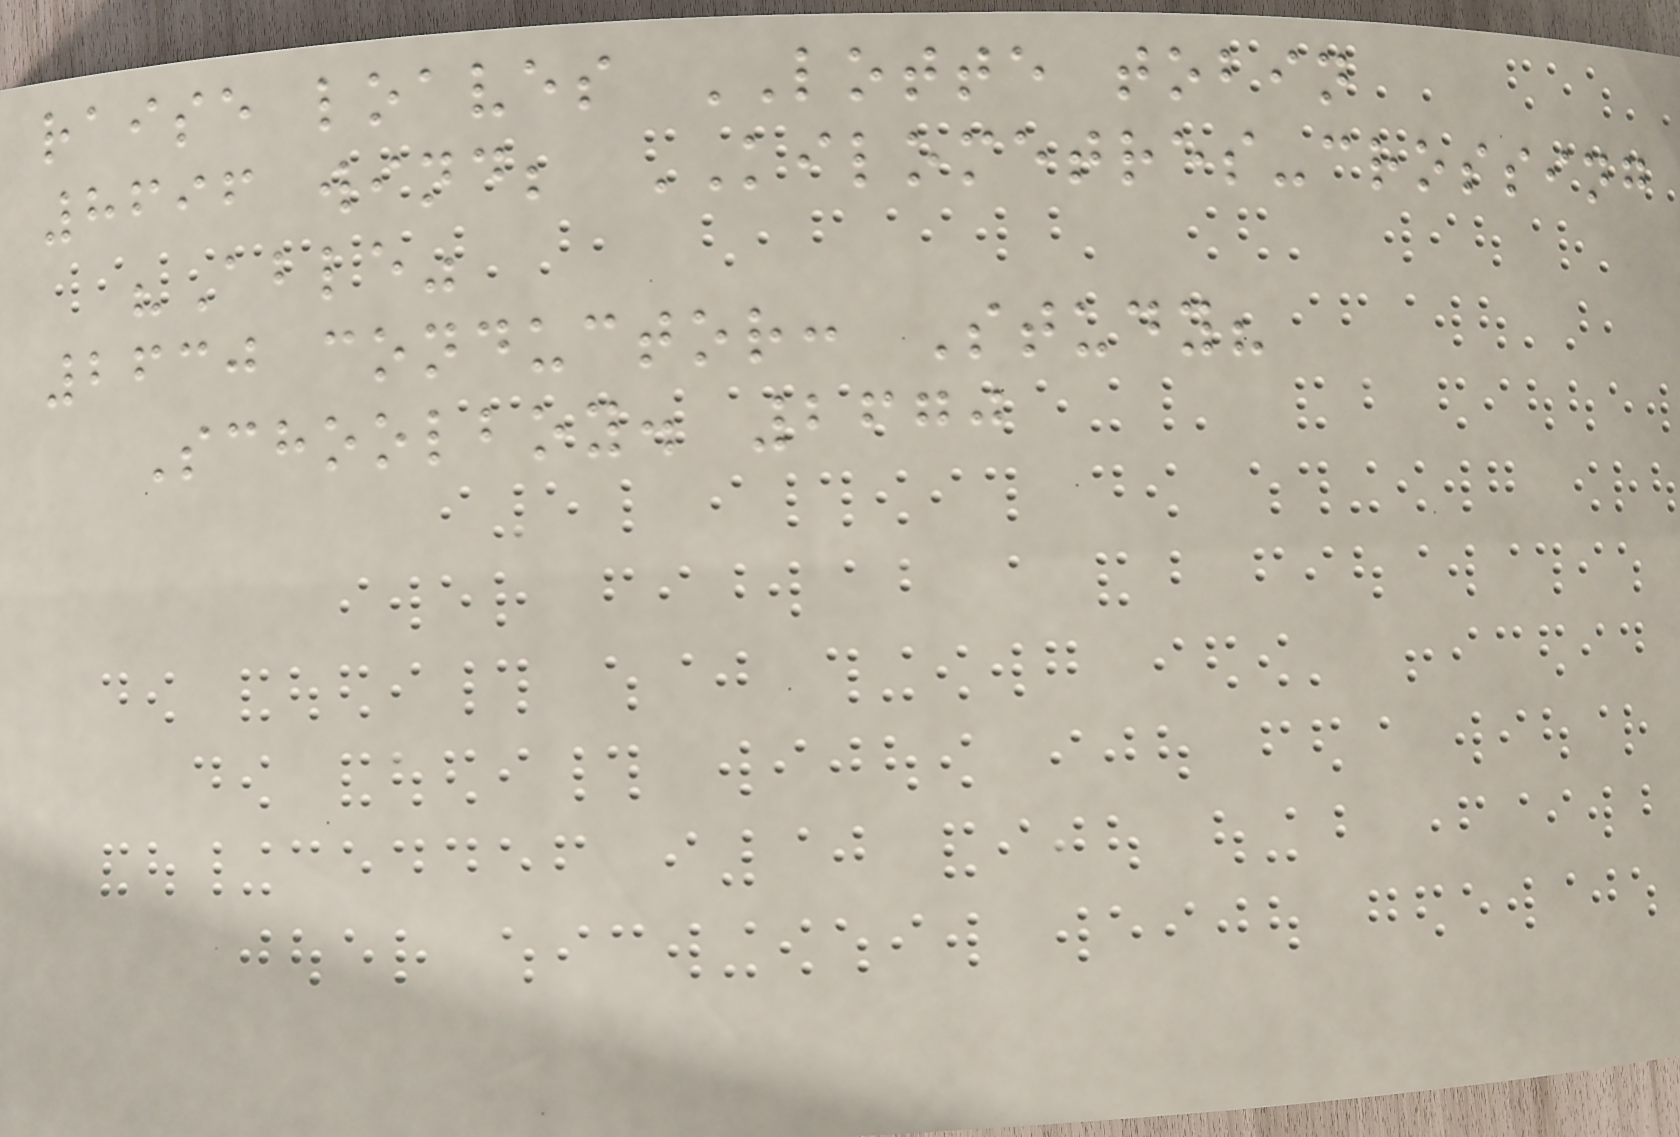raise loaves LOTTE tobin
8696 wind; KILOMETRES-crossing
"Able"
2630 conductor: Study?
Schoolboy. 2670
